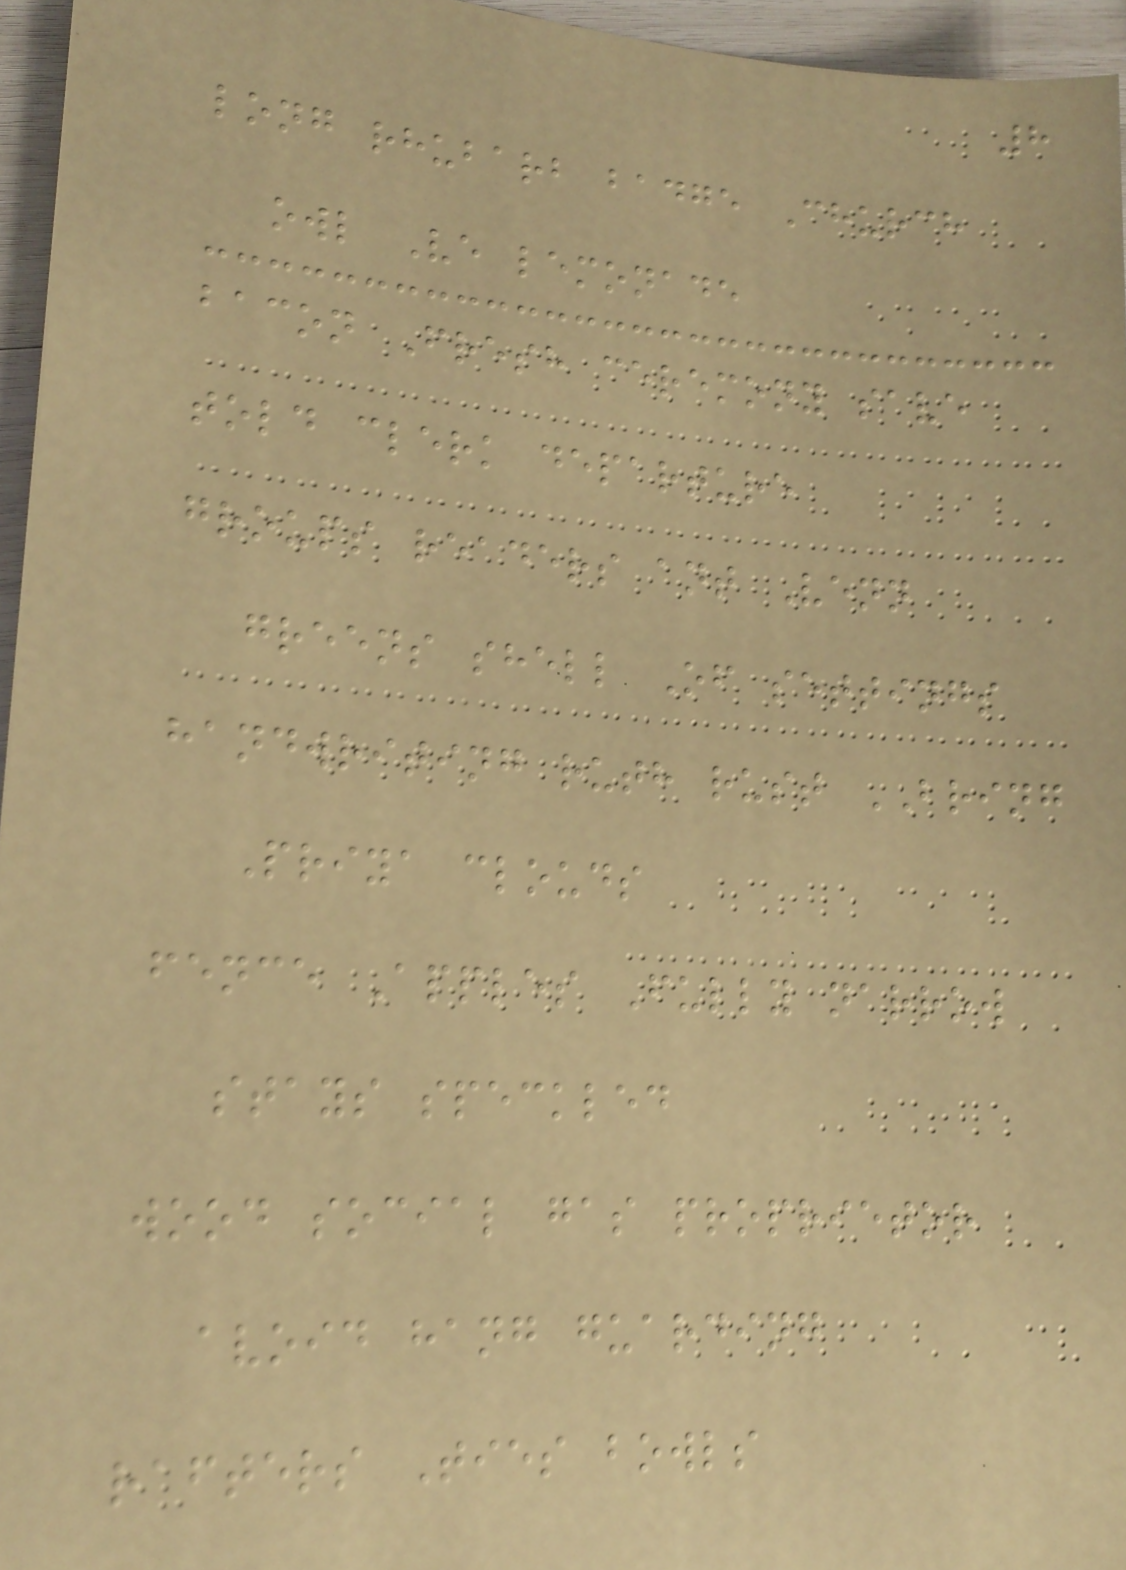8
long rhubarb badge Church
owl Ve lemonade
bacon Fresh ceremony save
told clerk departure
groups readers ant Venn
greens shell Of settings
handwriting ruth rust BRING
Priya clouds
fence Apples Fully narrow
stays speckled
wood social gas proprietor
avoid hang guarding
rafters Ties bowls
